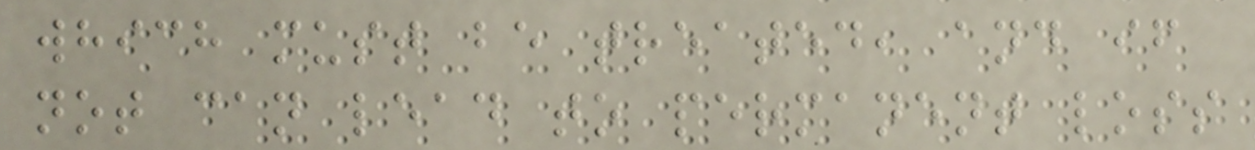which must be treated, and if
not can lead to permanent loss
